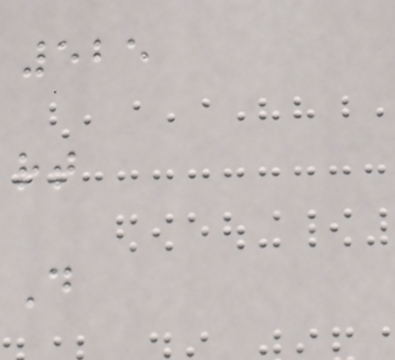525
rt
D
